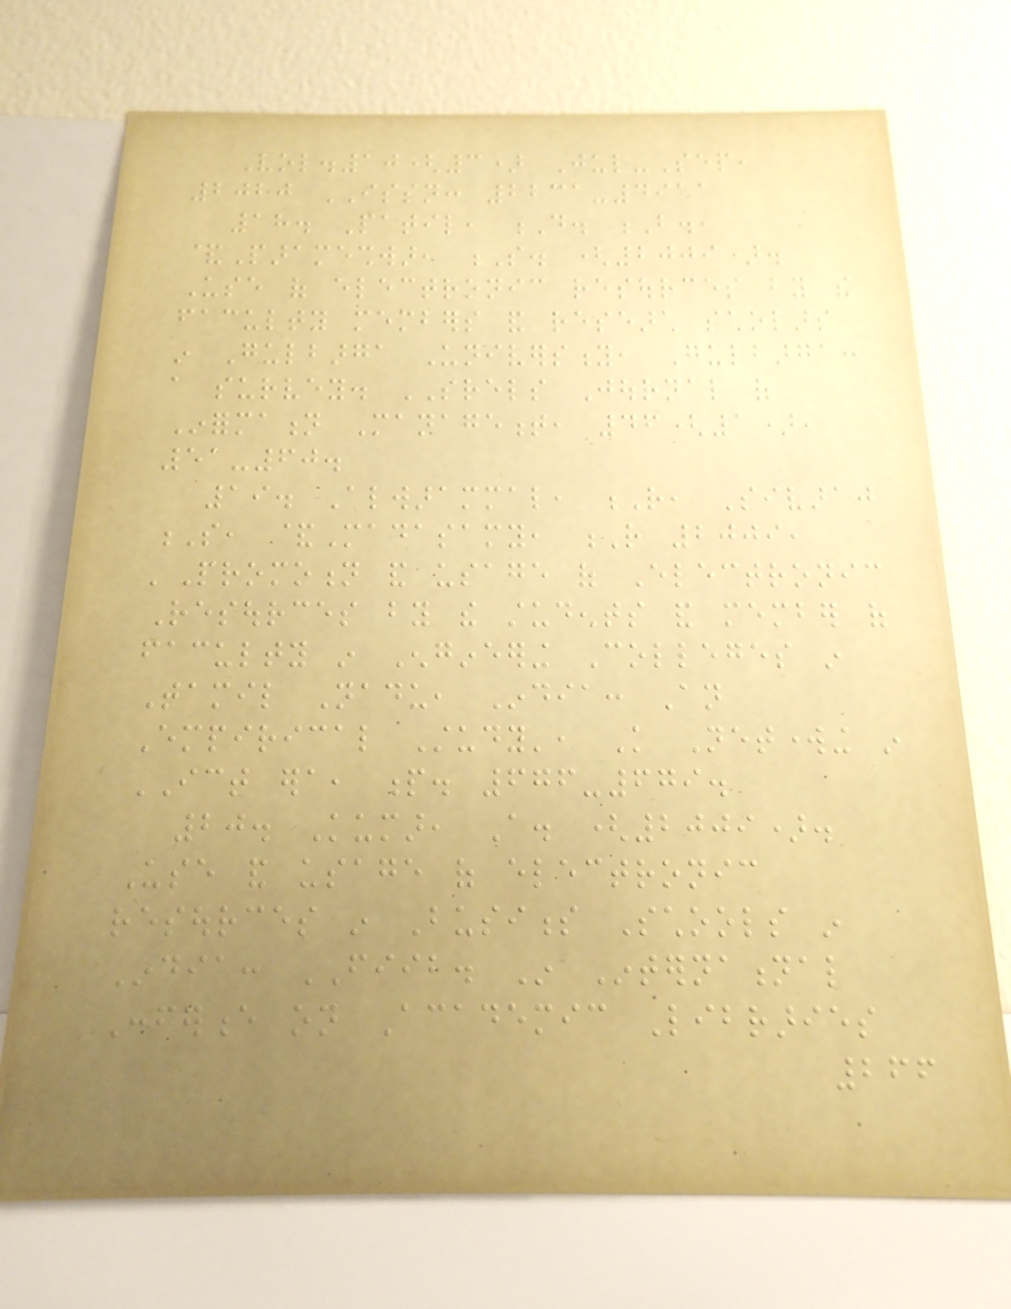Vol.10(3) Jul-Sep,
2020 ISSN: 2231-4911
18. Patil, D. B.,
&Parameshwar, S. (2009).
Use of electronic resources by the
faculty members and research scholars
in Gulbarga University, Gulbarga:
a survey. SRELS Journal of
Information Management, 46(1),
51-60.
19. Alwarammal, R, Sivaraj
S, &Madasamy, R 2009,
'Promotion and usage of Electronic
Resources by the students and member of
faculty in Engineering Colleges in
Tamil Nadu, India: An
Empirical Study', Knowledge Networking in
ICT era, p. 676-679.
20. Kumar, A. (2009).
Use and usage of electronic
resources in Business Schools in
India: FIIB. In International
Conference on Academic Libraries
266
